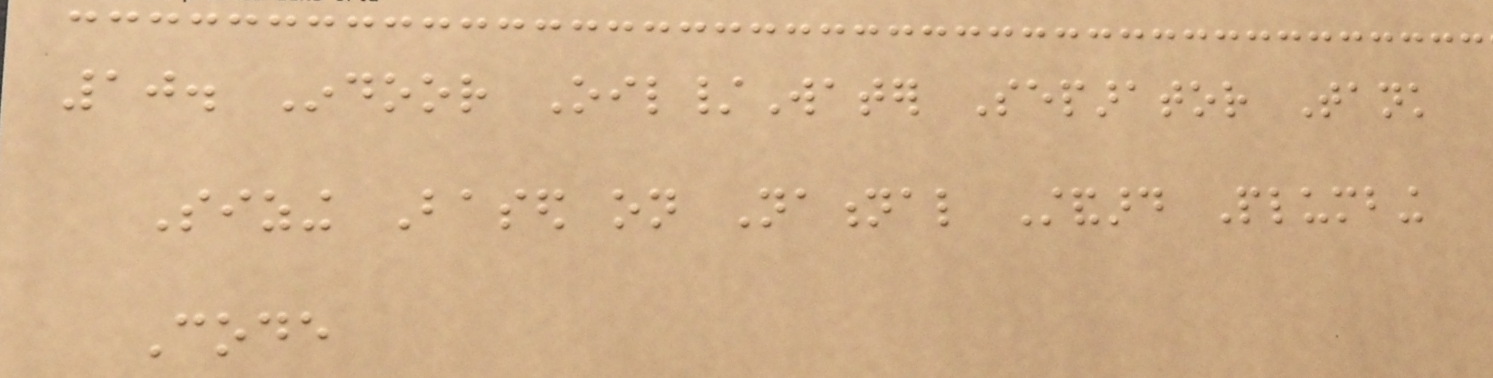10. Indoor Oil/Water Separator Tank
Sizing Based on National Standard Plumbing
Code
